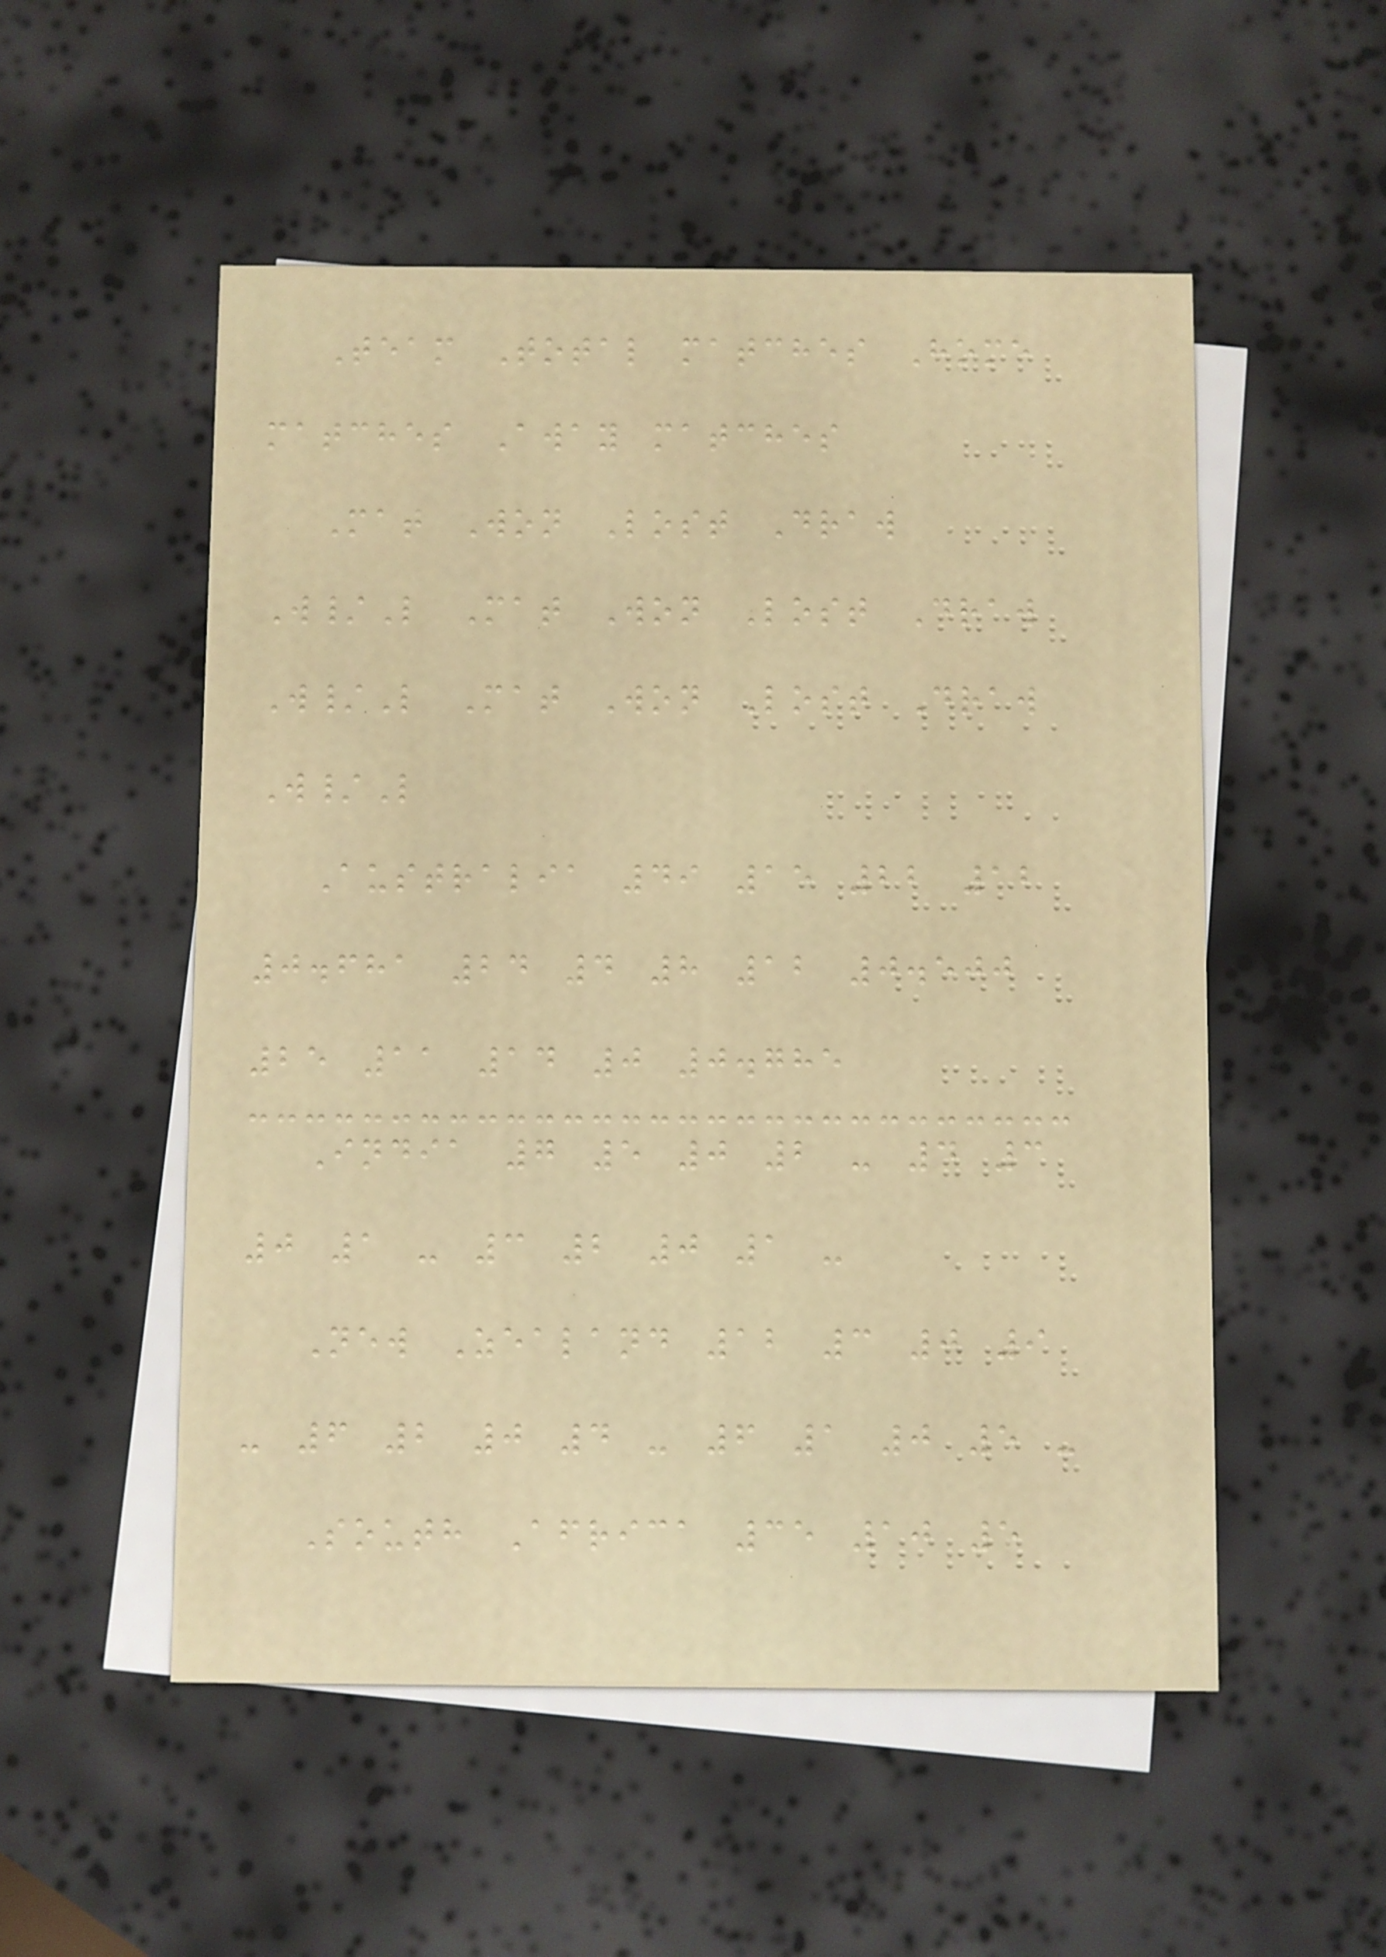Team Total matches Home
matches Away matches
Mat Won Lost Draw
W/L Mat Won Lost Draw
W/L Mat Won Lost Draw
W/L
Australia 49 15 22 12
0.681 24 4 8 12 0.500
25 11 14 0 0.785
India 7 5 0 2 - 4 3
0 1 - 3 2 0 1 -
New Zealand 12 3 0 9
- 6 2 0 4 - 6 1 0 5 -
South Africa 35 10 5
